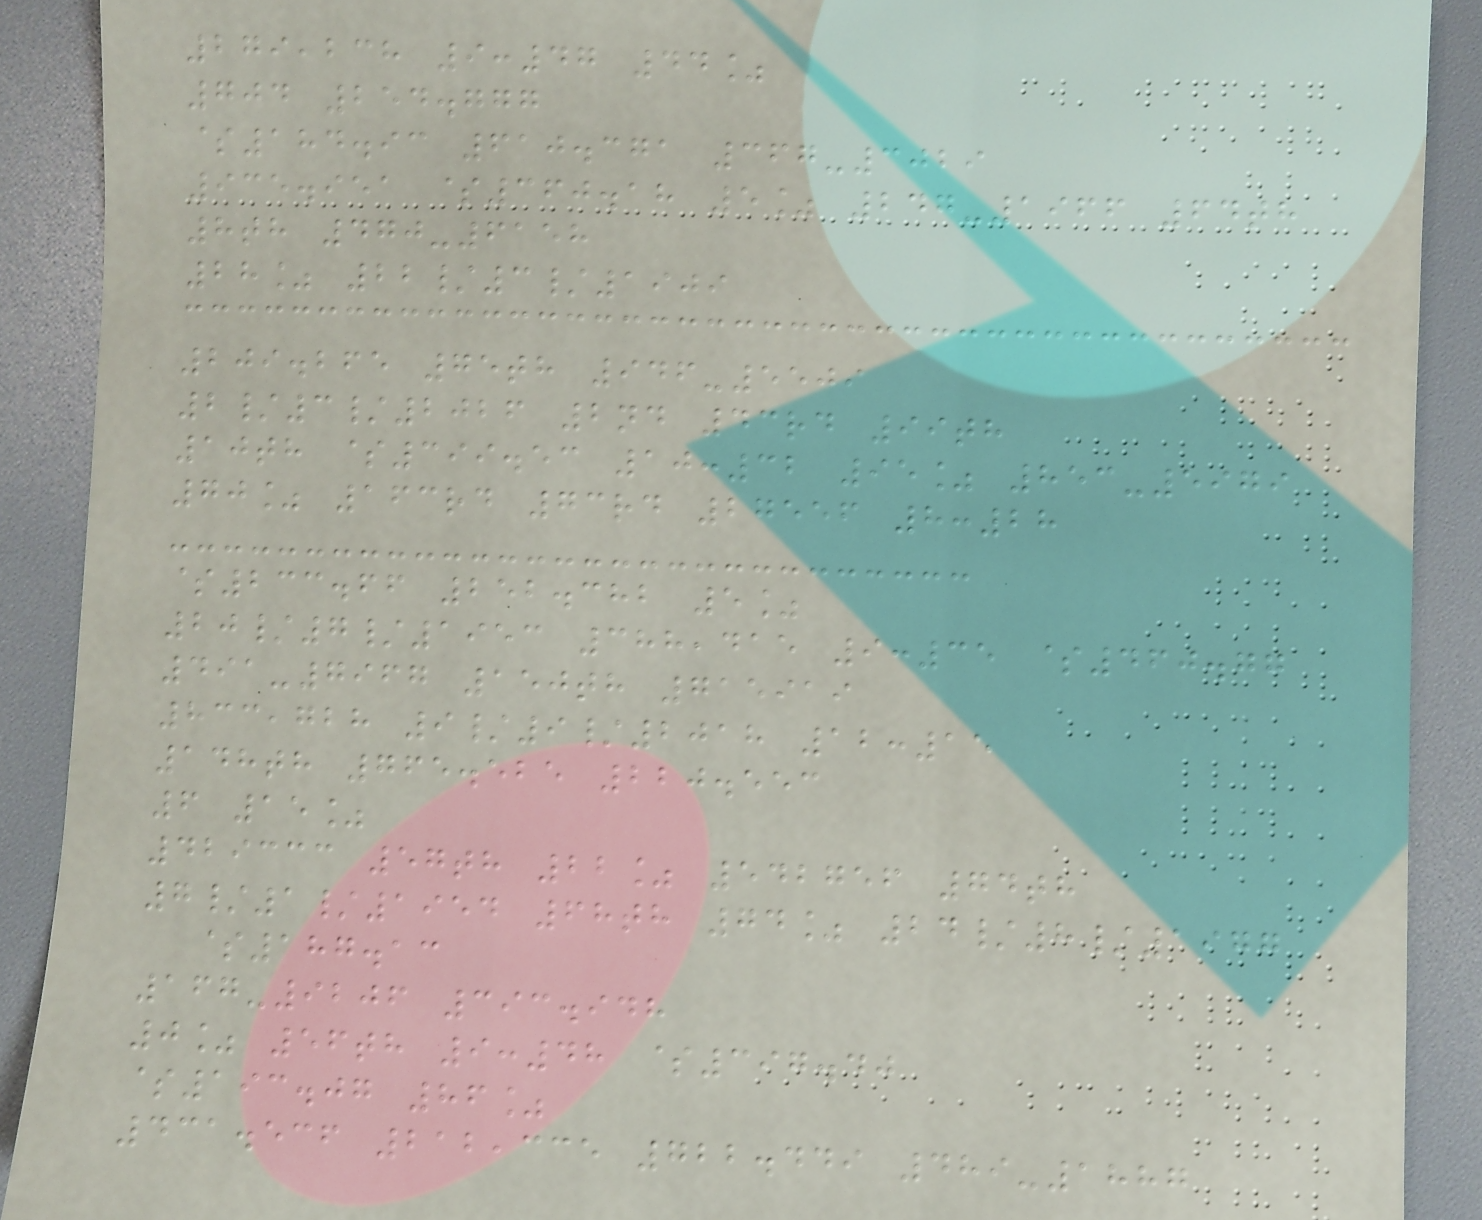279,238 9:47 44%
704 254.777
$184.93 610.371 367-3029
935.951 $360.18 5% 247-1966 64th
8th 470-6158
28% 22/3/1909
209.265 75th 946-5509
2/3/2026 2nd 43rd 99th
10th $399.53 10:32 95% 853-5979
70% 163rd 73rd 27556 8:28
$233.66 252.382 5%
20/7/1953 388,415 9:35 $460.77
491-7967 150th 715919
833,728 9/9/2018 12:15
148th 765.525 220.553
6 15%
429333 57th 22% 542756 74th
7/1/1954 68th 74% 24/8/1977
$187.13
167-9206 393.948
0% 56th 9:48 $397.40
$193.07 86%
431.536 212,335 722.449 489-1887
